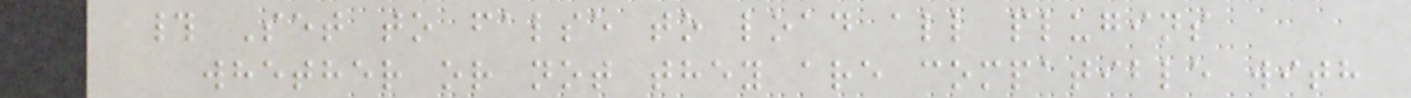# Set to false to load all plugins
whether or not they are compatible with
